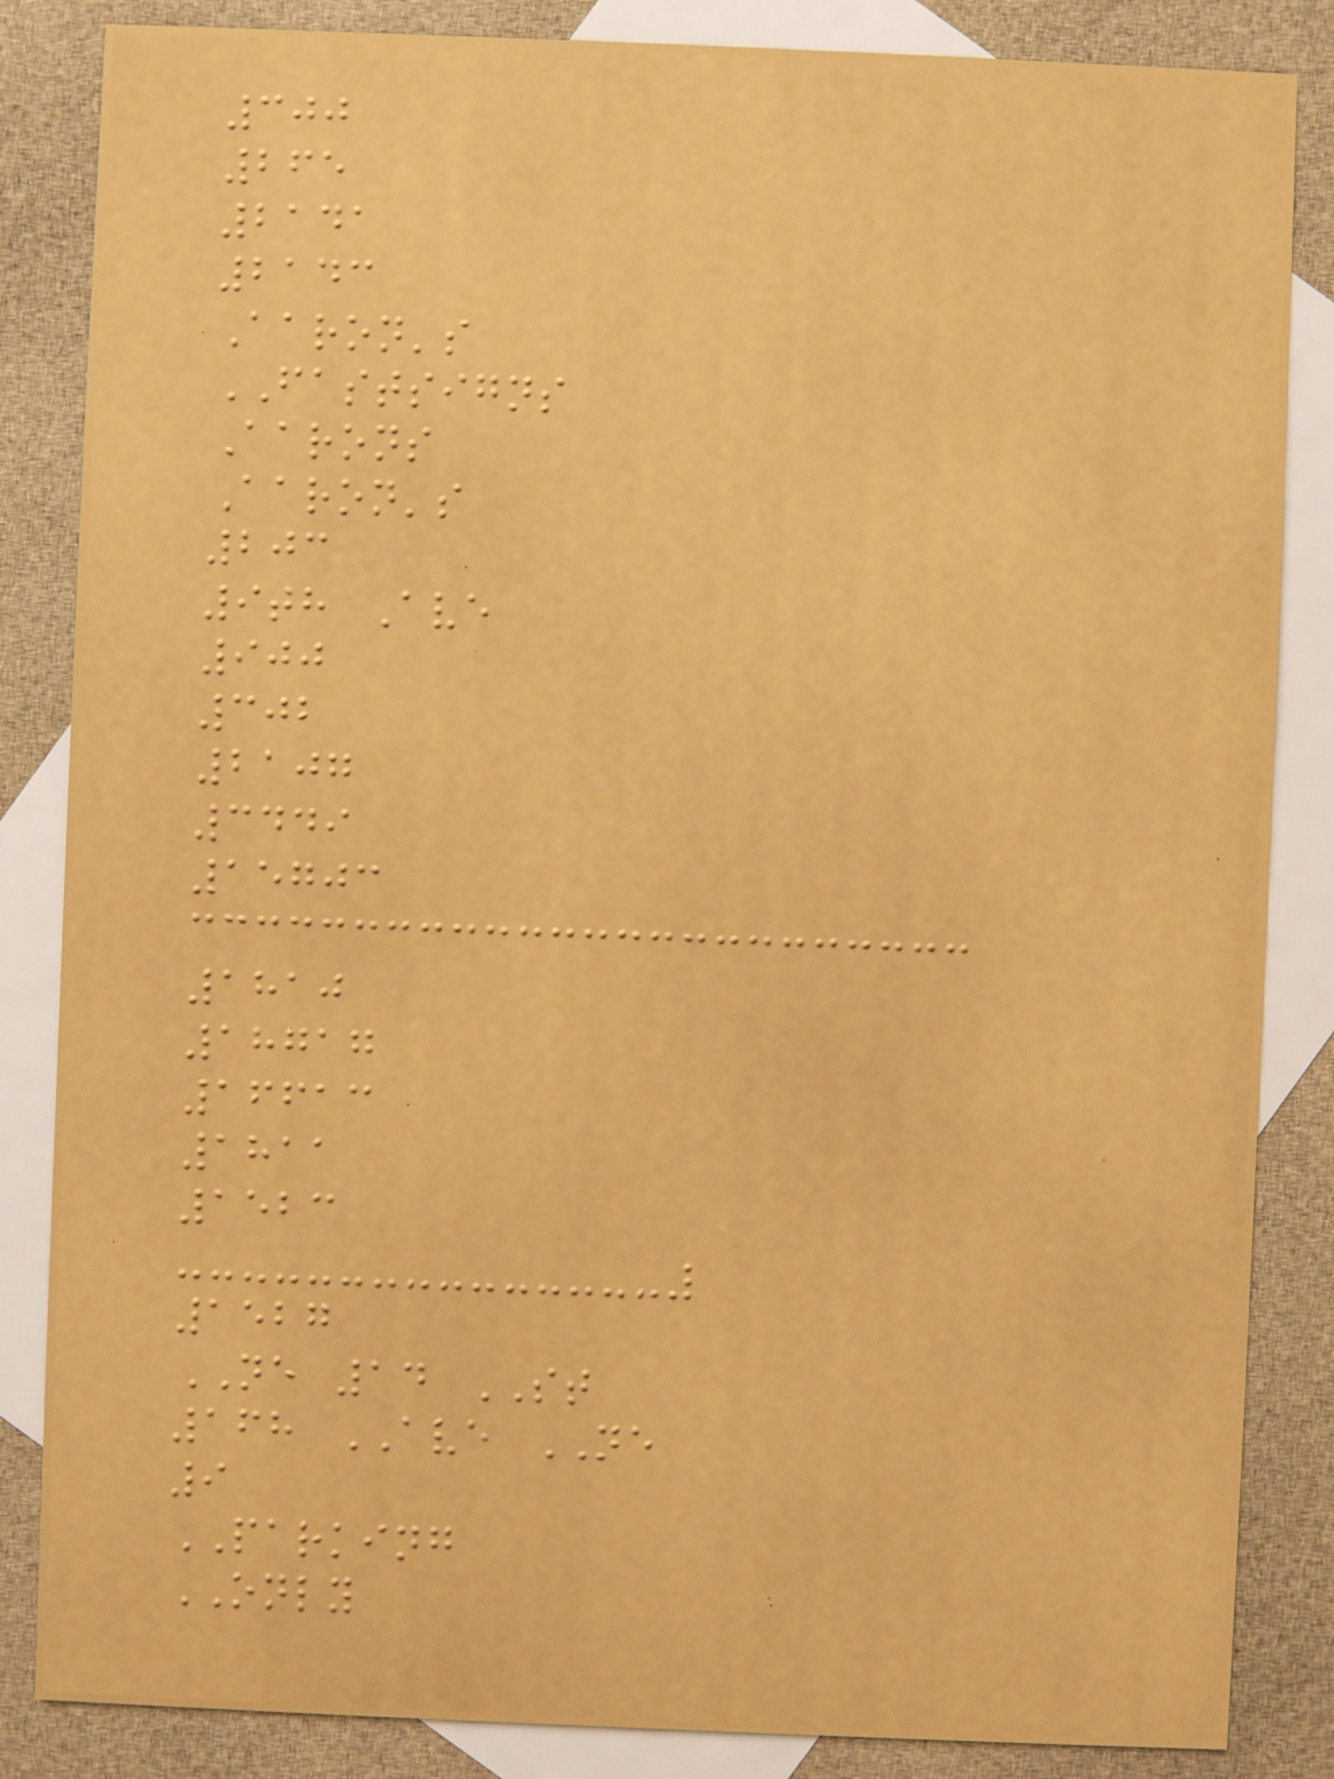300
265
2141
2143
Aaron's
FASTSIGNS
Aarons
Aaron's
203
9th Ave
900
302
2107
3449
15703
1810
18717
16613
1811
1523
1527
NE 14 ST
168 AVE NE
9
PARKING
ONLY
